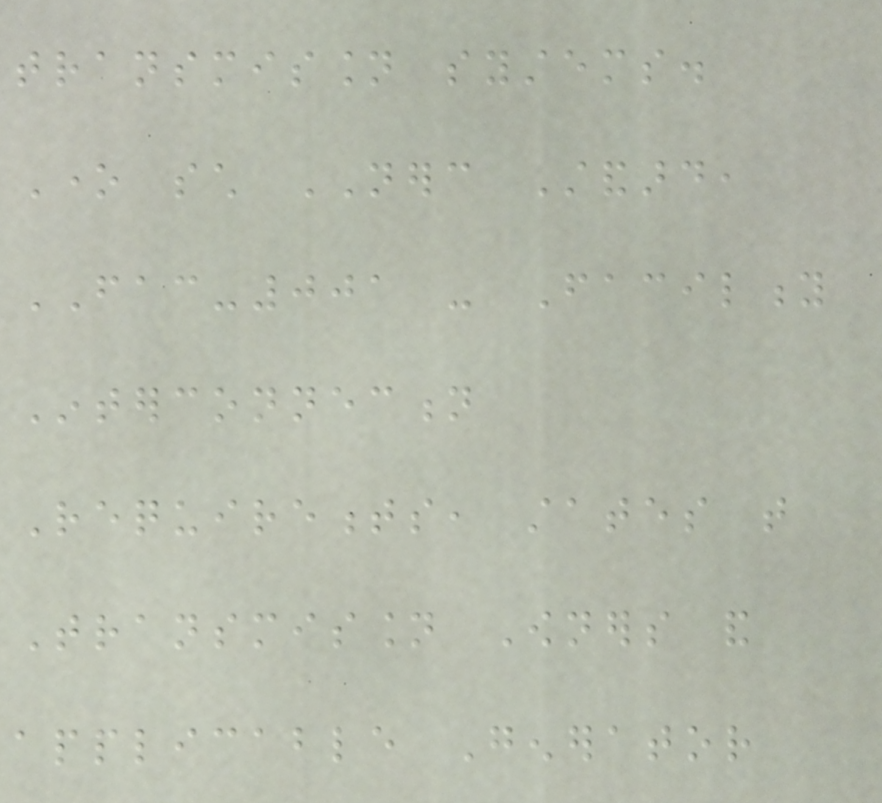transmission systems.
One such NERC Standard,
FAC-001 - Facility
Interconnection
Requirements, states that
Transmission Owners and
applicable Generator
